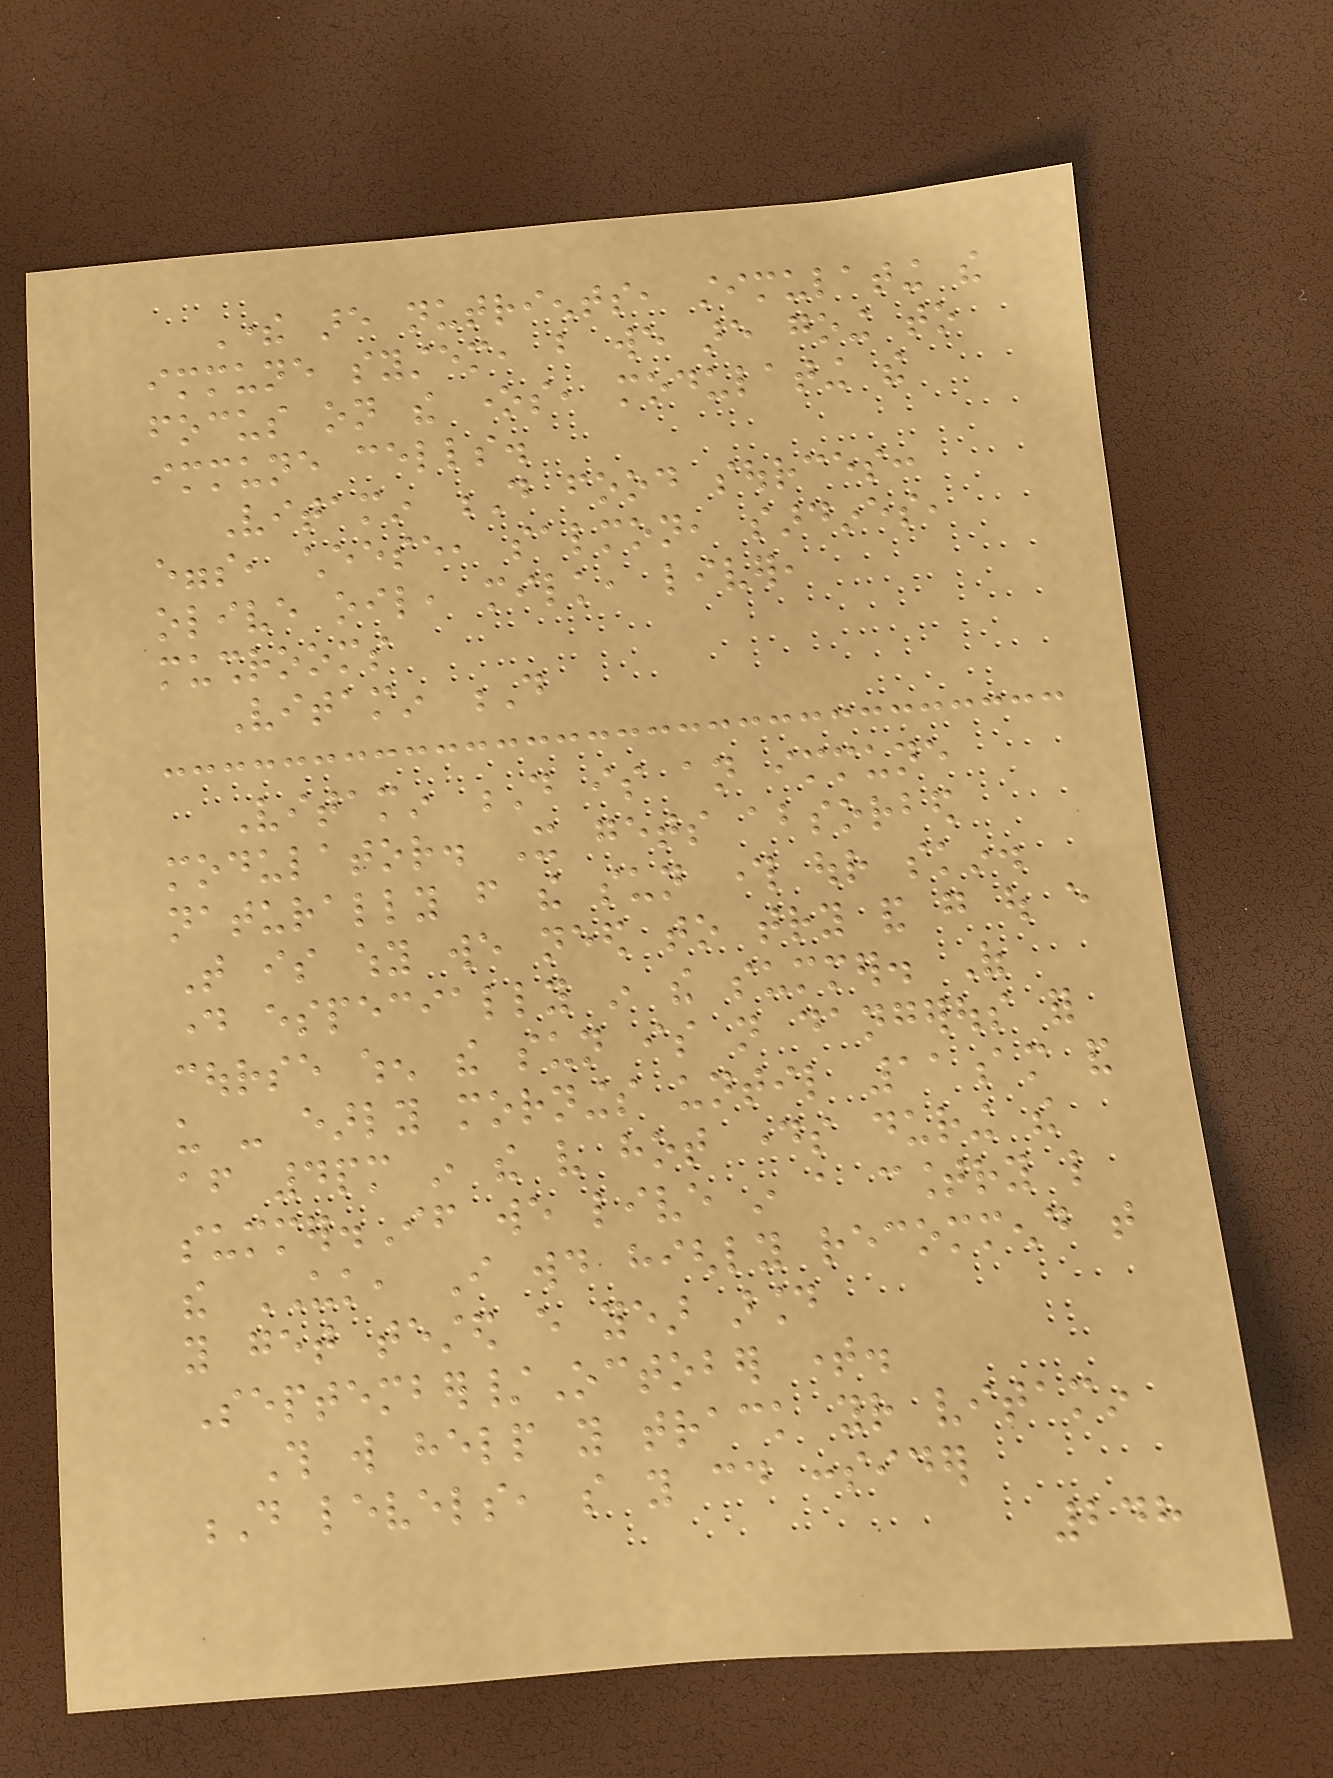There are nutrients, stimulating the
immune system, but we are going to
focus on the ones, modulating the
immune cells.
Vitamin D food sources:
eggs, cheese, salmon, sardines,
olive oil, milk, liver,
mushrooms
Vitamin D
Vitamin D is an immune
modulator. It gets absorbed
naturally from the sun through our skin.
That is why we need to try and go out every
day especially in the summer. Of
course when the sun is not dangerous for
us - early mornings until 11am and
after 4pm in the very hot days during the
summer.If we live in a country like
the UK, I would highly recommend that
you get tested every year around
September/October time.
This will help you track your vitamin
D levels, so you could consider
248
